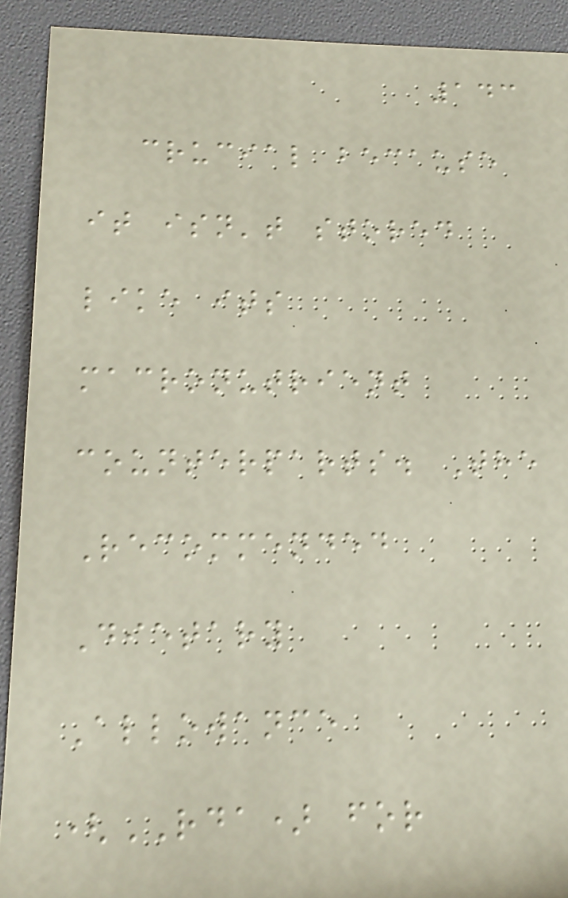143
crucial because
it isn't stored
like its
macronutrient
counterparts. The
Recommended
Dietary
Allowance
(RDA) for
